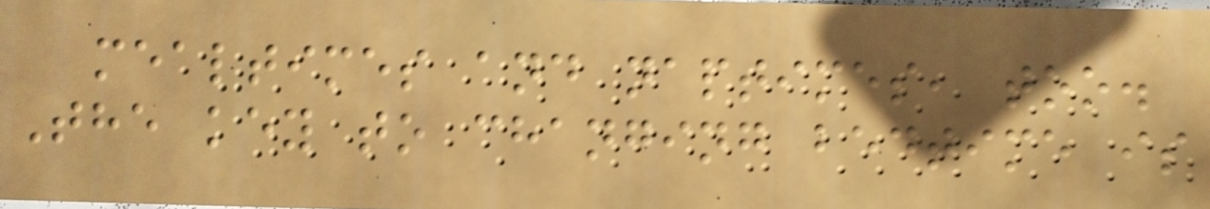mealtimes and naptimes, too.
The key to changing bedtime is
